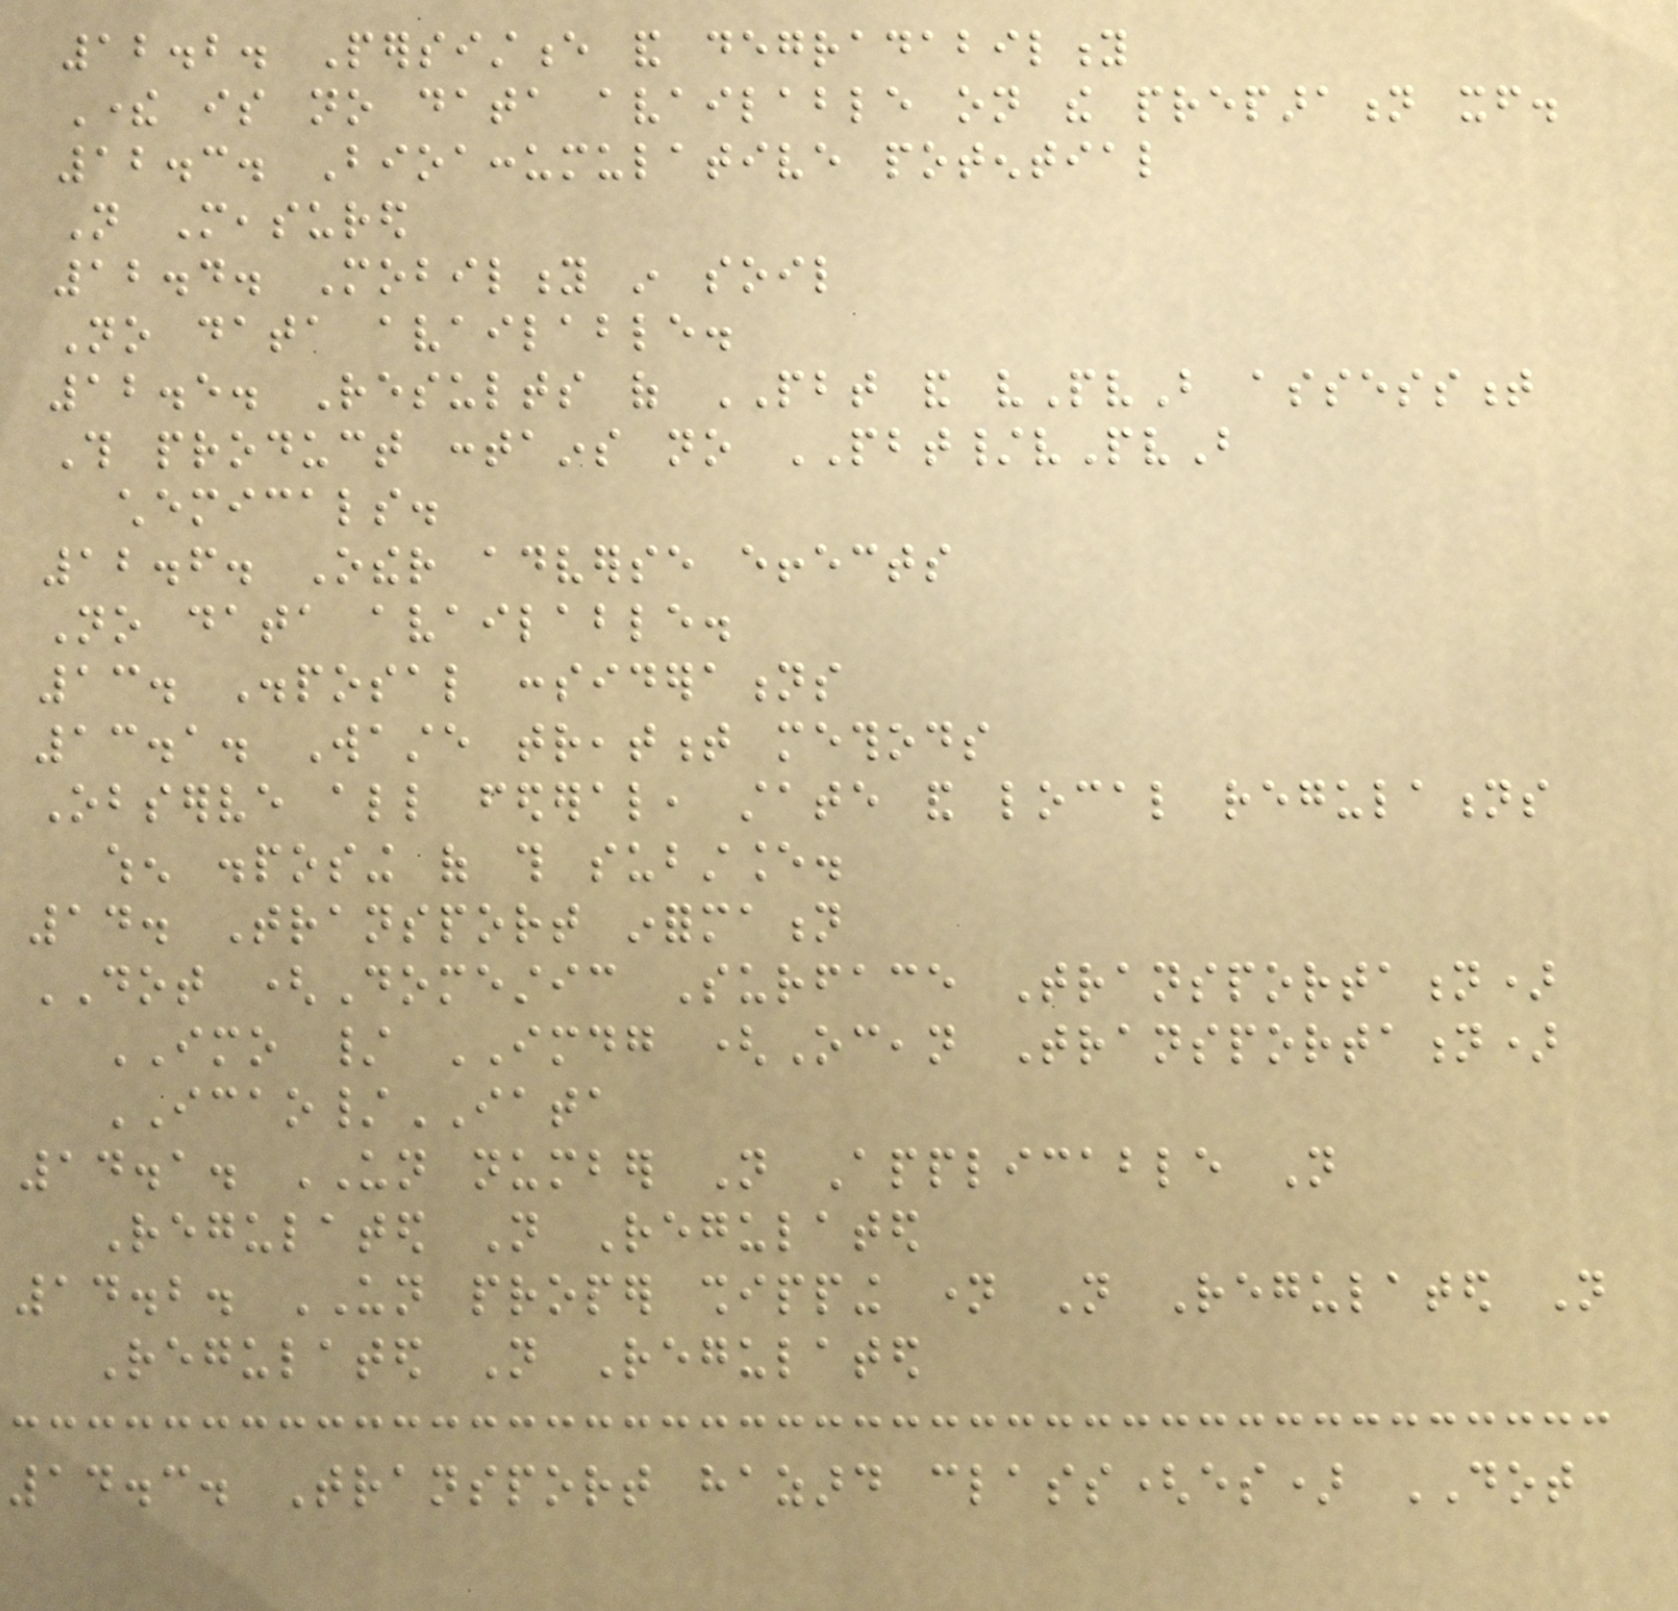12.2. Persistence and degradability
There is no data available on the preparation itself.
12.3. Bioaccumulative potential
Not Measured
12.4. Mobility in soil
No data available.
12.5. Results of PBT and vPvB assessment
This product contains no PBT/vPvB
chemicals.
12.6. Other adverse effects
No data available.
13. Disposal considerations
13.1. Waste treatment methods
Observe all federal, state and local regulations
when disposing of this substance.
14. Transport information
DOT (Domestic Surface Transportation)
IMO / IMDG (Ocean Transportation)
ICAO/IATA
14.1. UN number Not Applicable Not
Regulated Not Regulated
14.2. UN proper shipping name Not Regulated Not
Regulated Not Regulated
14.3. Transport hazard class(es) DOT
